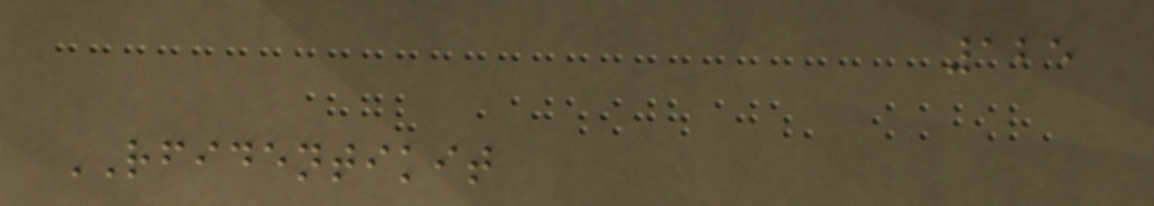125
RFIDENTIKIT
